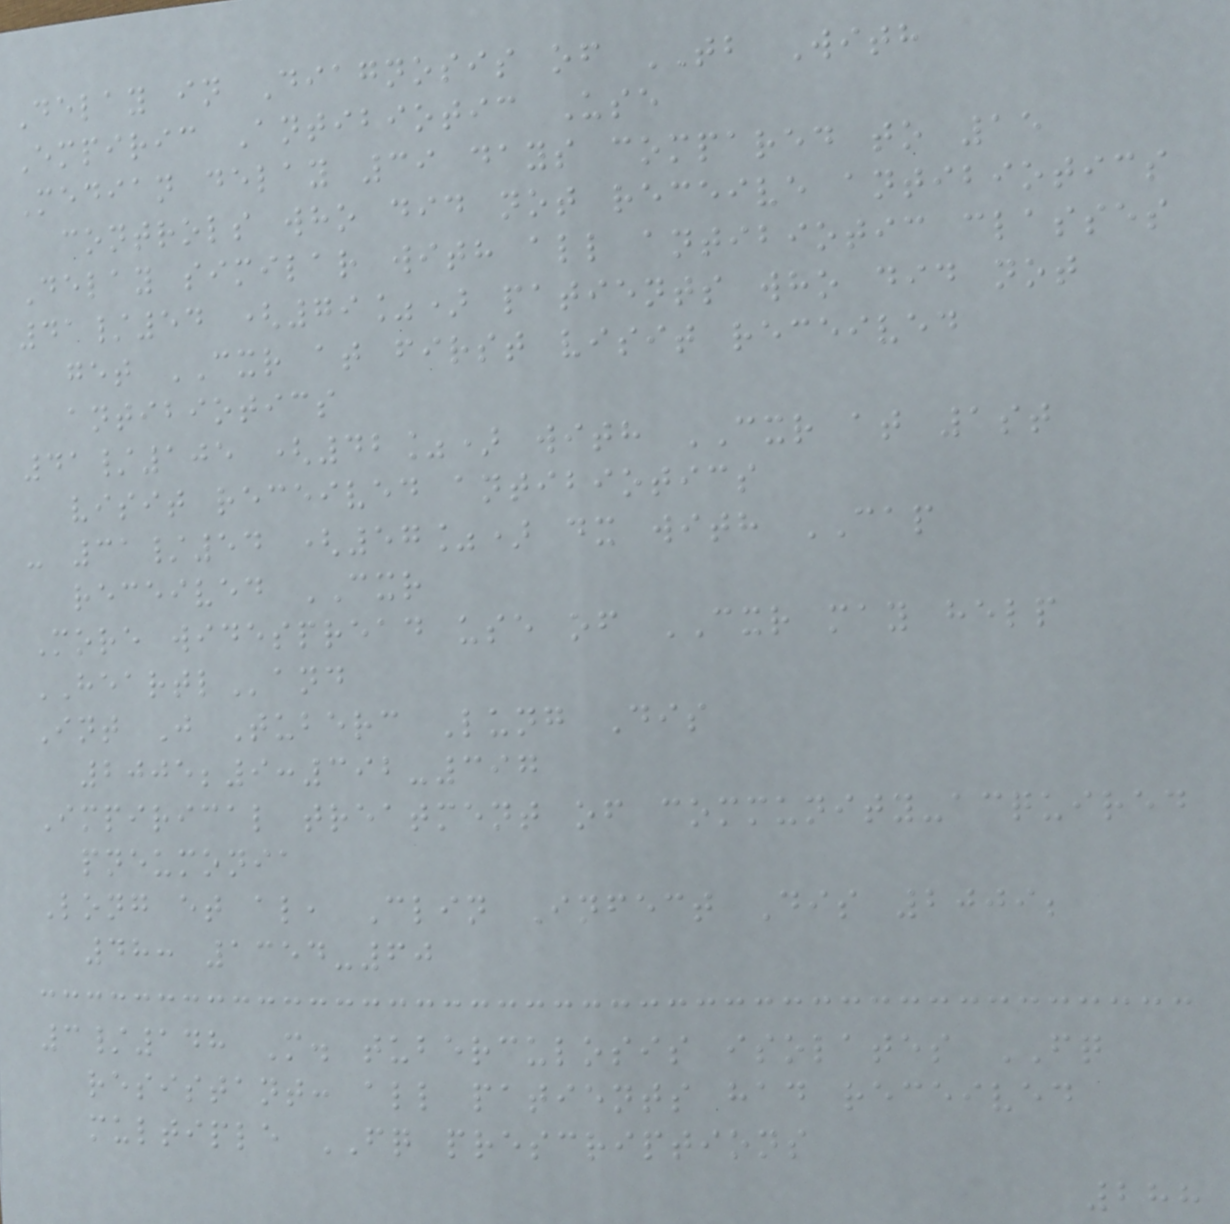Delay in Diagnosis of TB With
Empiric Antibiotic Use
Median delay 39 days compared to 15
controls who did not receive antibiotics
Delay similar with all antibiotic classes
41/54 (79%) patients who did not
get CXR at first visit received
antibiotics
41/105 (42%) with CXR at 1st
visit received antibiotics
- 31/54 (57%) dx with CAP
received CXR
More widespread use of CXR may help
HEARTLand
Int J Tuberc Lung Dis
2005;9:392-397
Impirical treatment of community-acquired
pneumonia
Long et al, Clin Infect Dis 2009;
48: 1354-60
3/148 M. tuberculosis isolates FQ
resistant: all patients had received
multiple FQ prescriptions
288
